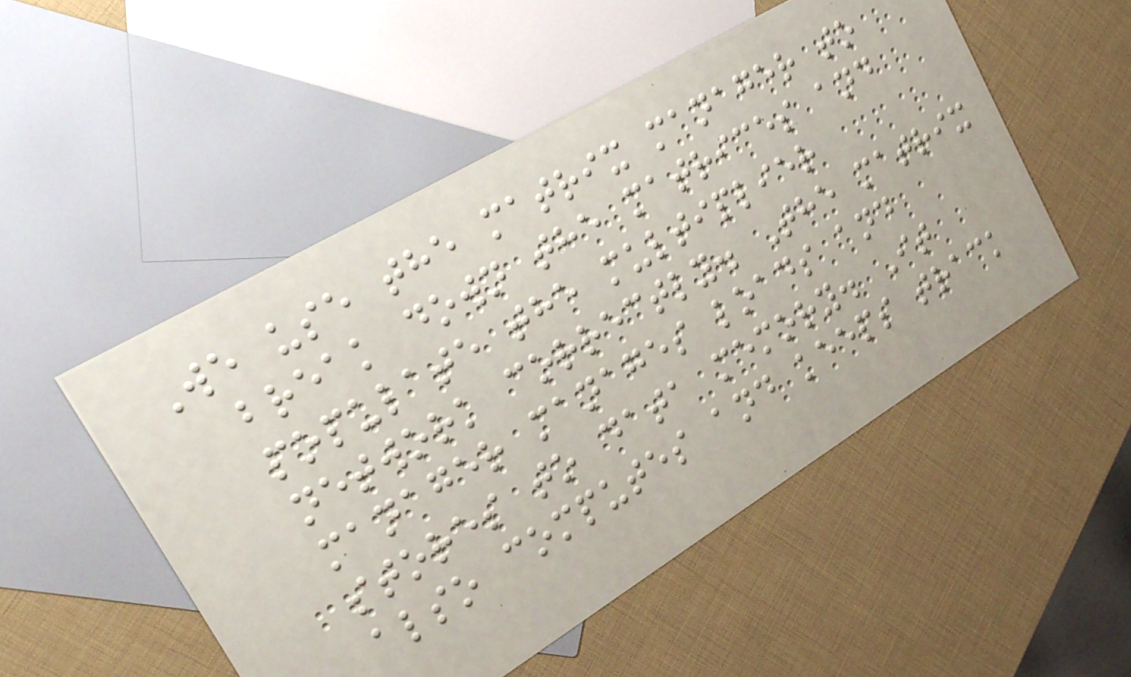We use the matrix manager to
break down the matrices and
populate the multiplier
network correctly. The matrix
manager manages loads and
stores to data memory. It
also computes and keeps track
